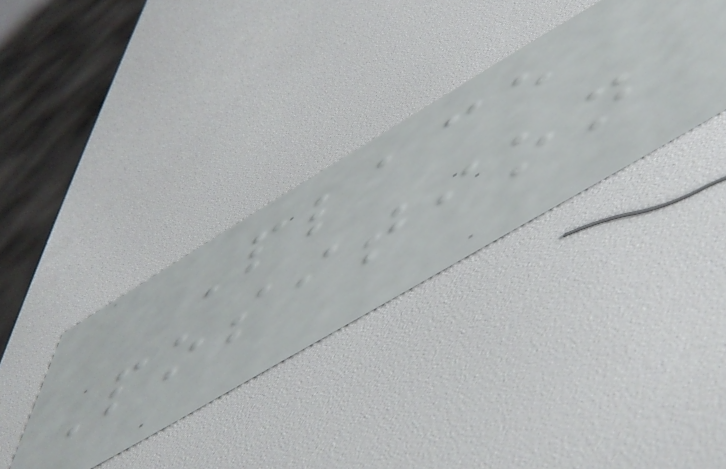Place
Position
